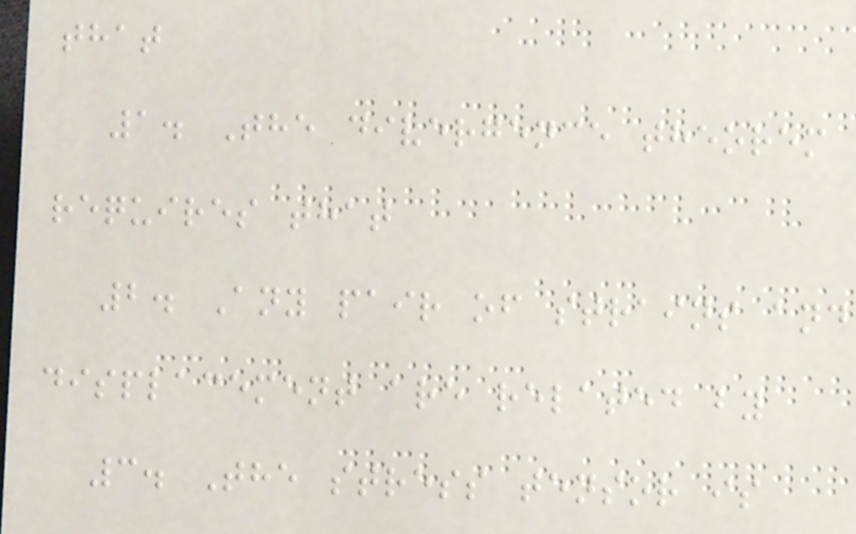that
1. The divergence theorem
requires that
2. Any pair of strains and
displacement are related by
3. The stress tensor is
